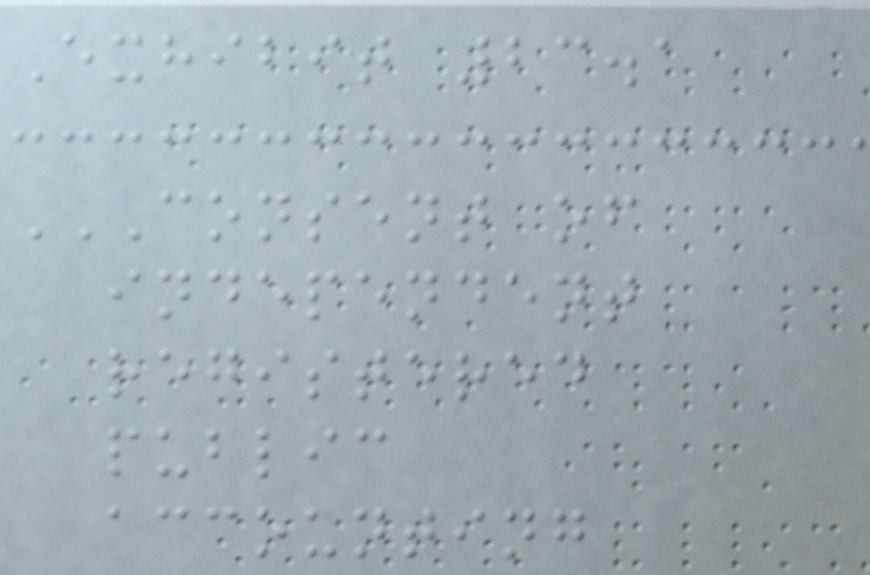Exhibit 23.1
CONSENT OF
INDEPENDENT
REGISTERED
PUBLIC
ACCOUNTING
